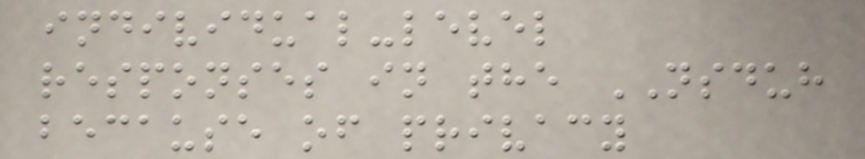individual-level
responses in the NSDUH
because of privacy
